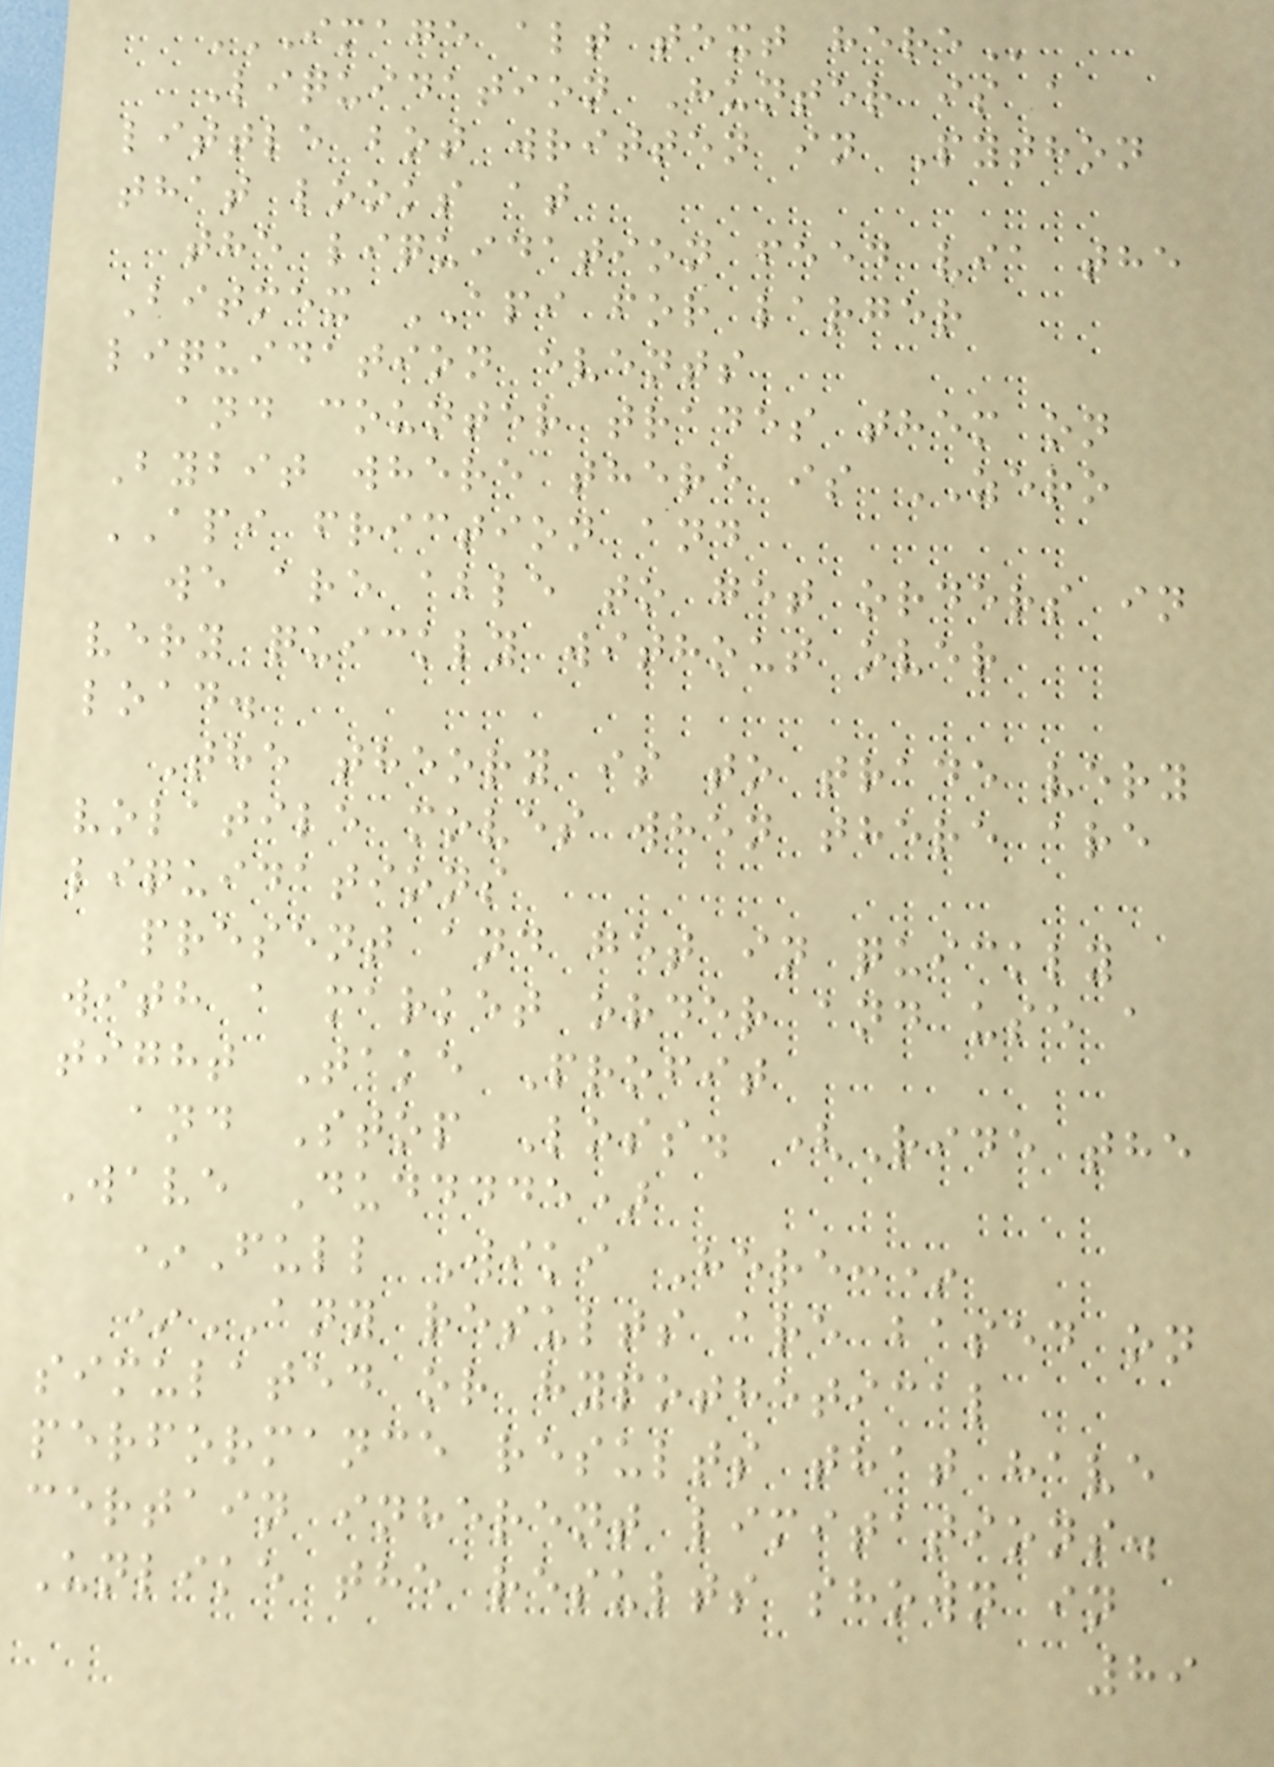IMAGE ALT TEXT HERE
Liquidation Hunter is a
little bot written in Python
that looks at
the liquidation feed via the
Bitmex API for larger
liquidation events
and counter trades them on
Bybit where there is ZERO
API friction and
we are able to get orders in
very quickly without over
load.
The theory is to trade very
volatile moves when there are
liquidations
present and get in quickly
with a market order and use a
tight Take Profit
and Stop Loss. (Ride the
Wave Dudddde)
*Full Wiki Here:*
*ANY results are based on
simulated or hypothetical
performance results that have
certain inherent limitations.
Unlike the results shown in
89
